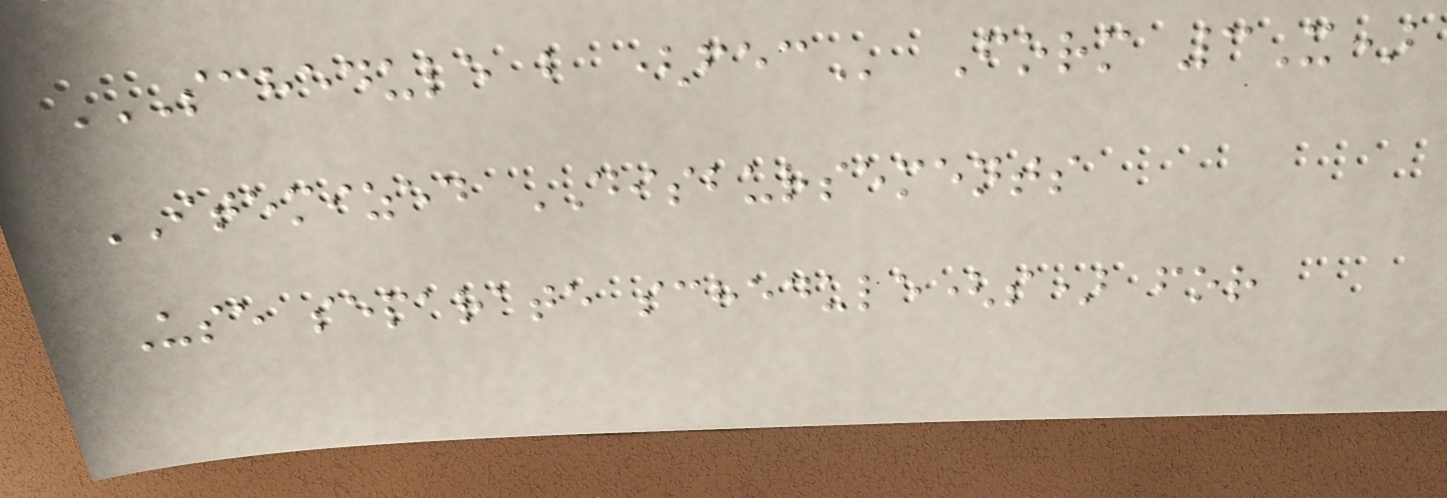SCHEDULE B (FEC Form 3X)
ITEMIZED DISBURSEMENTS
Use separate schedule(s) for
